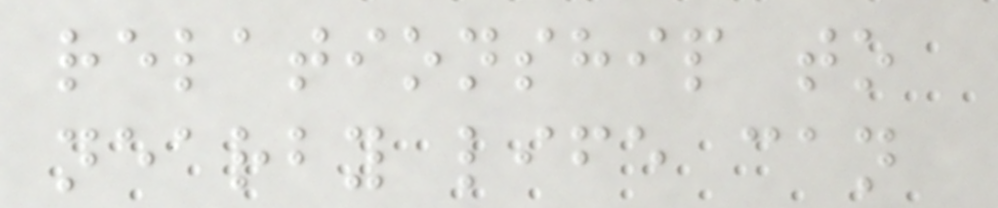relationship to
nearby life can
